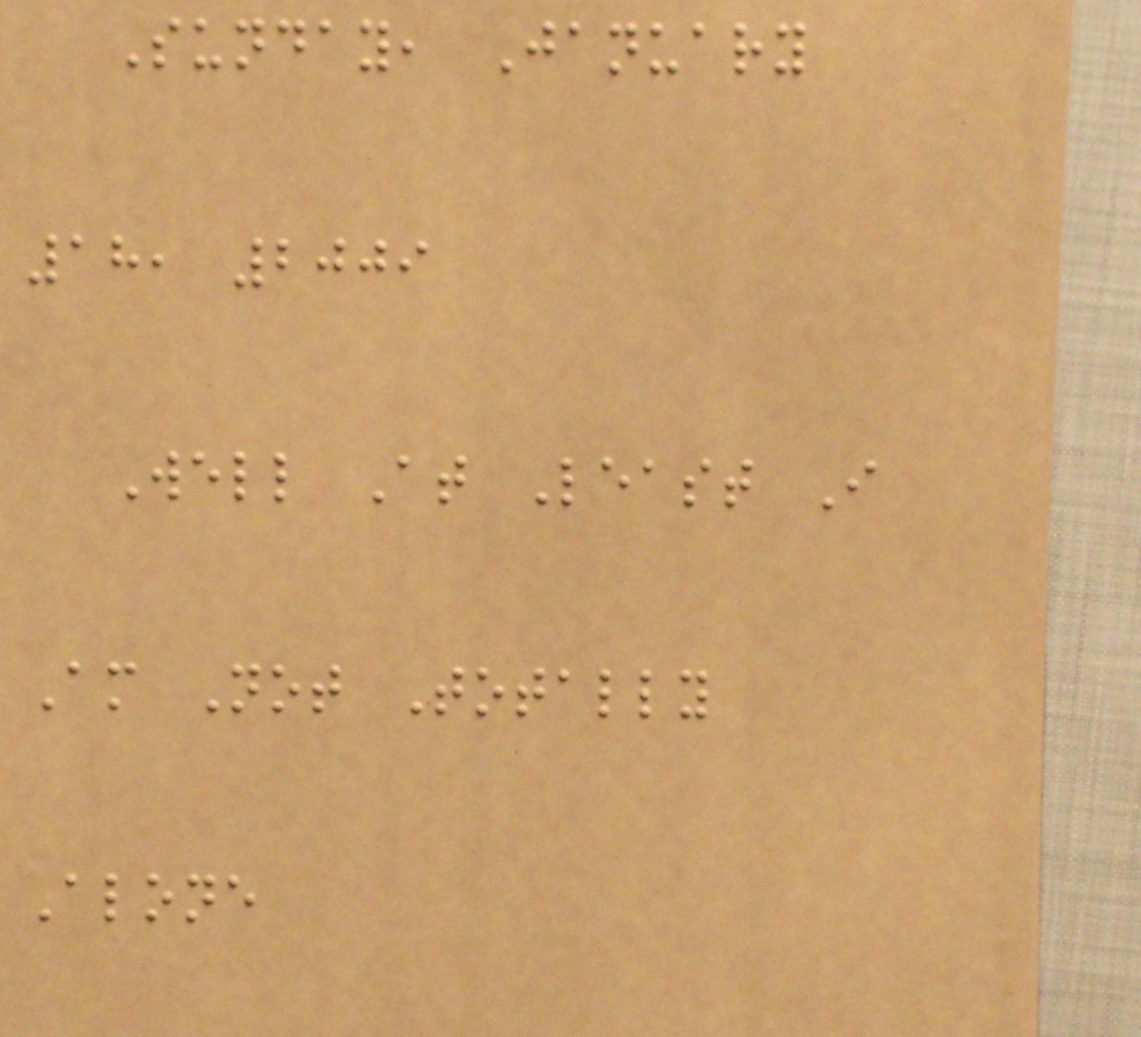Sunday, January
18, 2009
Well At Least I
Am Not Totally
Alone
